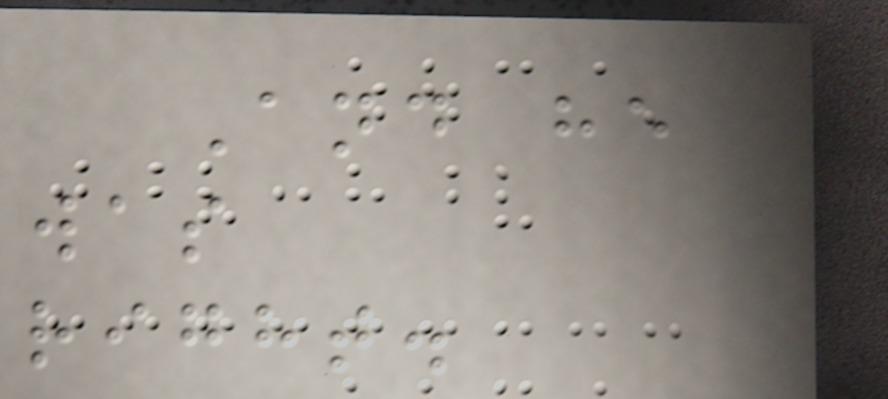And he
was
right.
